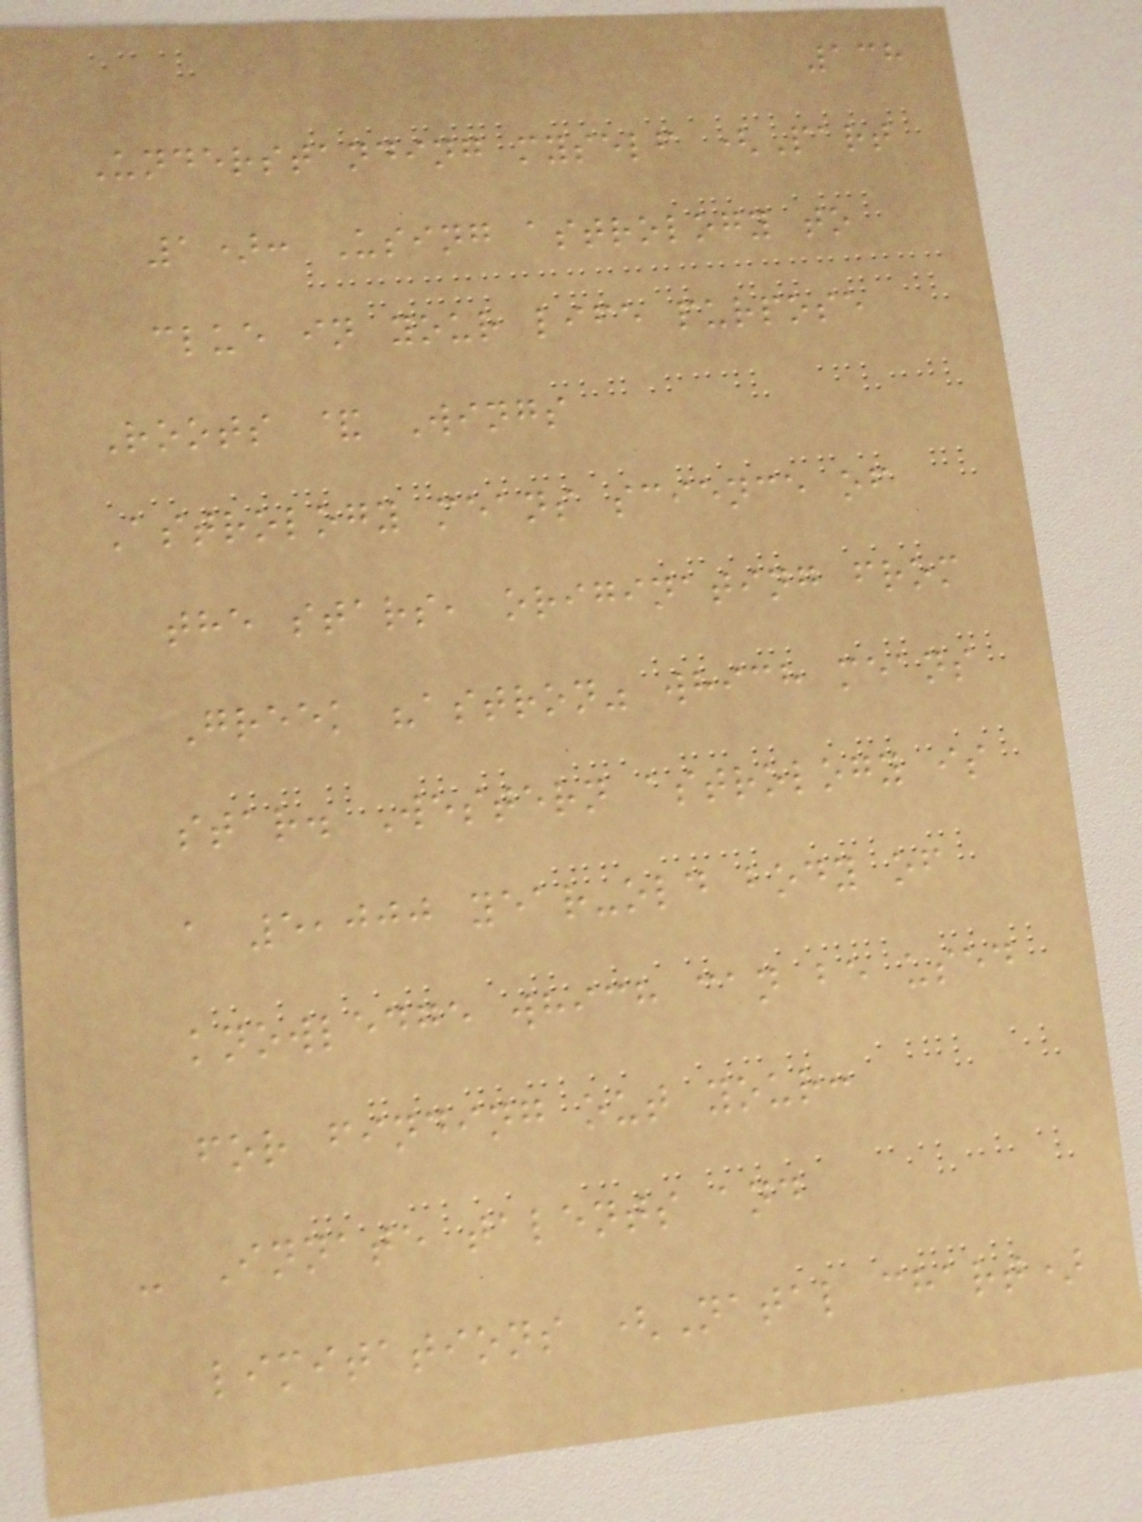138
Understanding myself (Part
1): Using astrology to
clue in your life purpose
Roots & Wings
Astrology means science of
the stars, originating from
Greek "astron" which means
star. Western astrology is
a 5,000 year-old body of
knowledge which can be used
for finding out your:
- Innate talents and
limitations (Natal chart)
